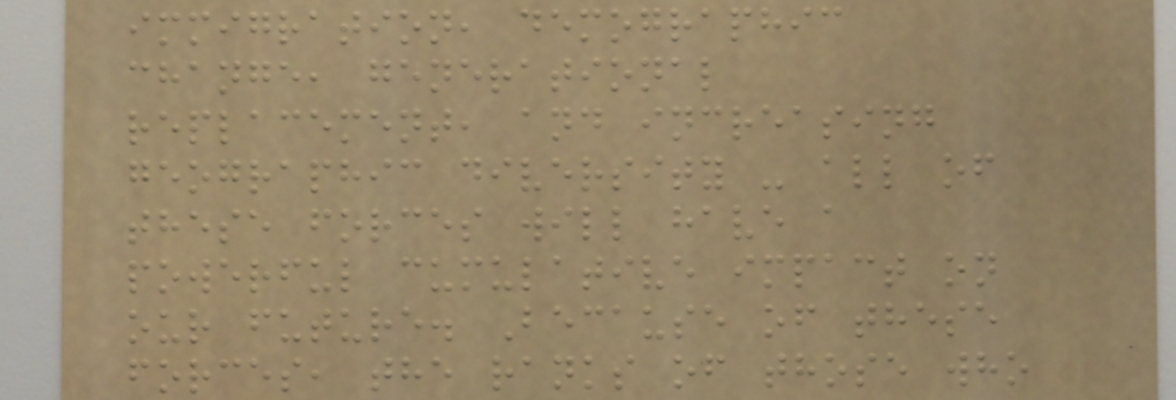immigration, demographic
change, generational
replacement, and increasing
geographic diversity - all of
these forces will have a
powerful cumulative impact on
our future. Because of these
forces, the ranks of those who
